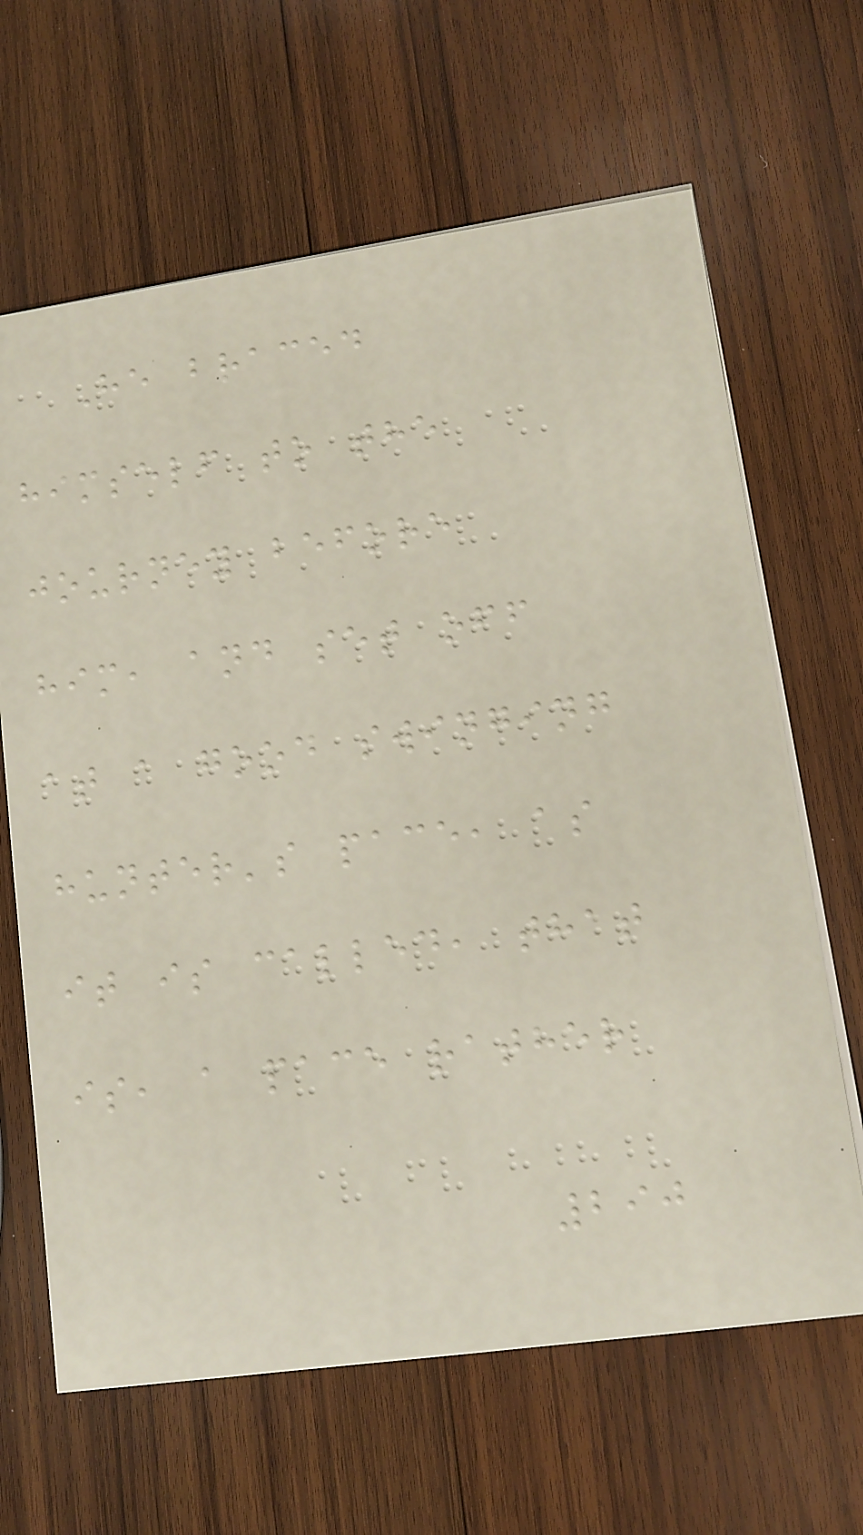He braced
himself to the
journey before
him, and set off
at a good swinging
hunter's pace, as
it is called, that
is, a pace rather
290
